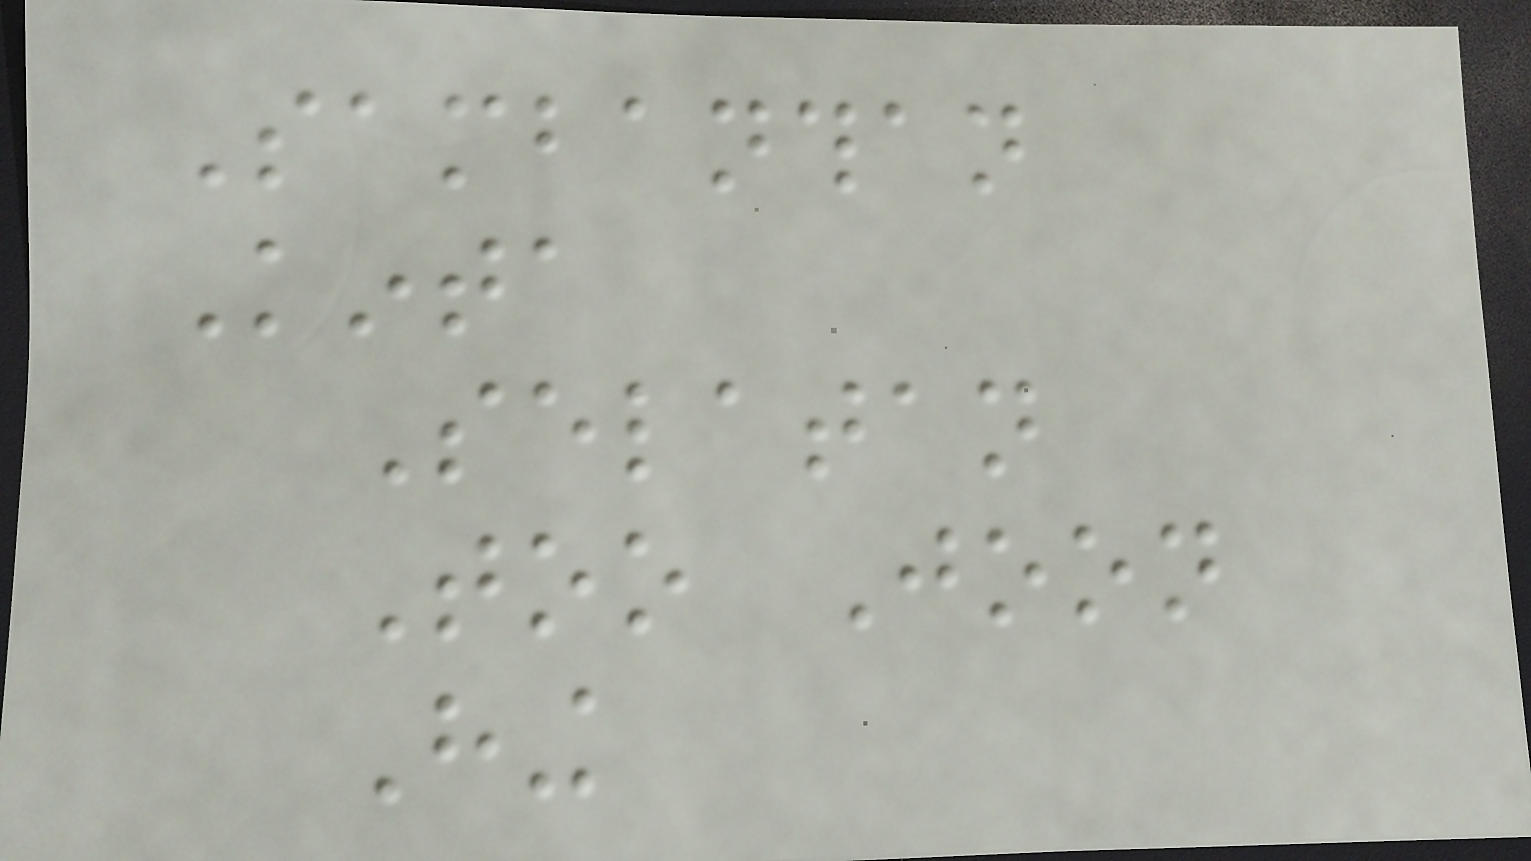Sambanthan
Kinta
Selatan
Too Joon
Hing
